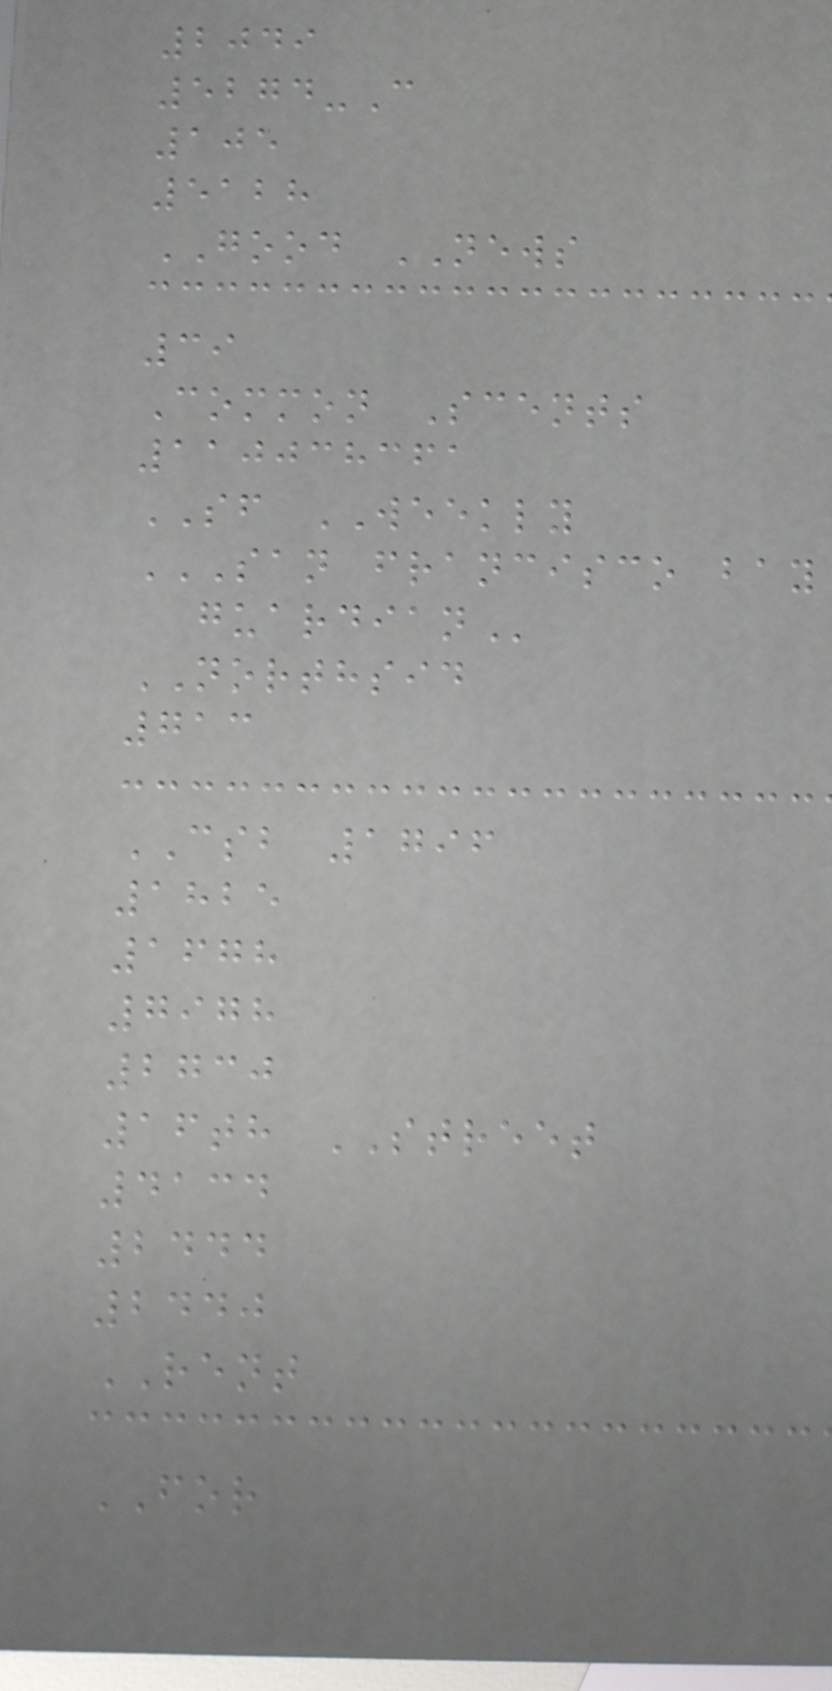2049
5274-C
105
5128
GOOD NEWS
39
Common Scents
110038361
SF WEEKLY
SAN FRANCISCO BAY
GUARDIAN
NORTHSID
713
CSB 1796
1825
1678
7978
2730
16th STREET
4134
2444
2440
RENT
FOR
